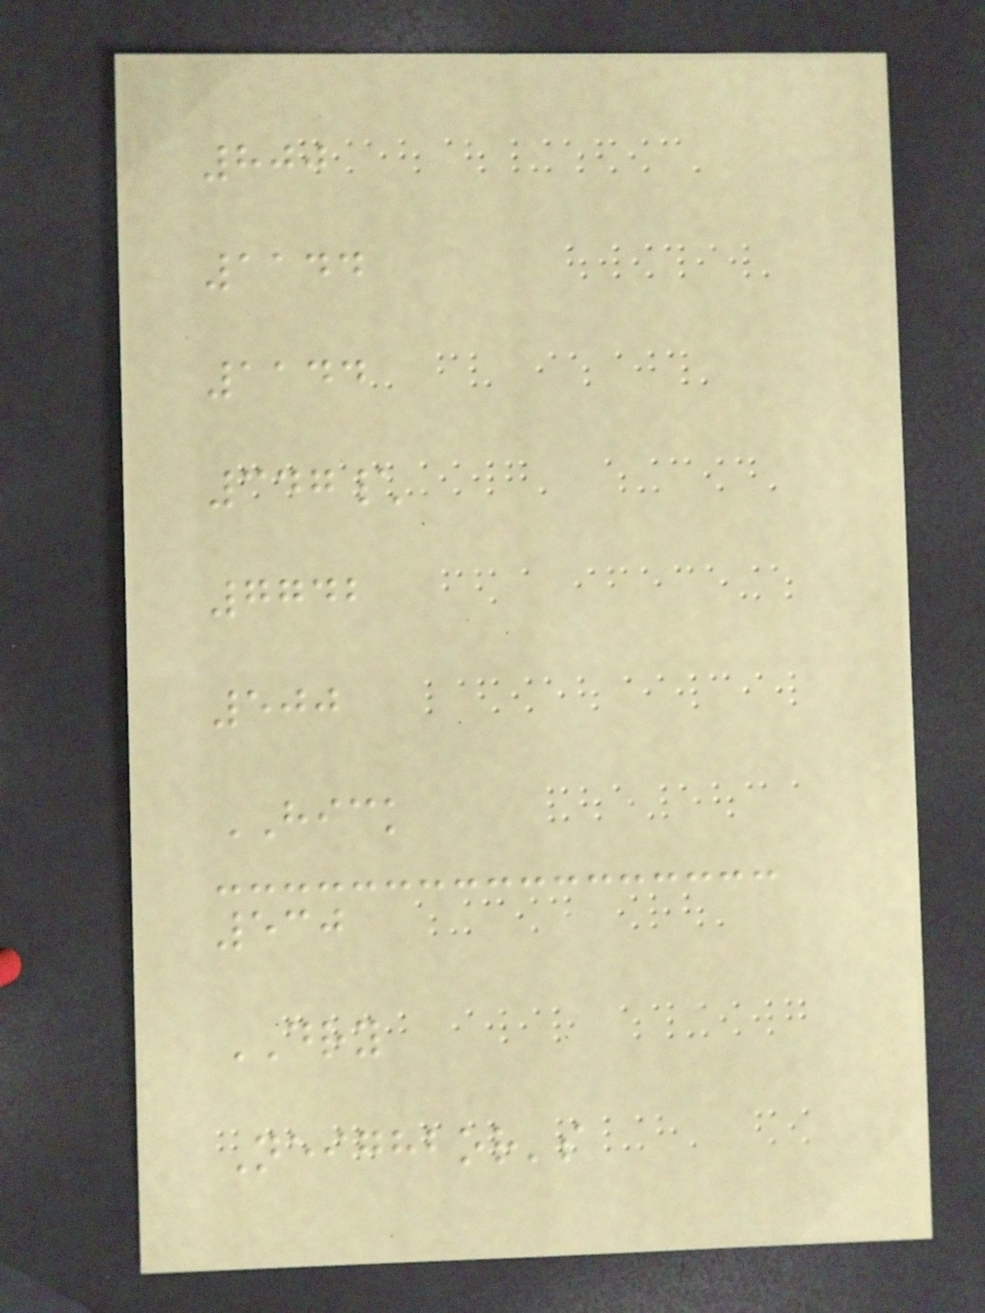800
1144
1144
347\
7742
500
HICK
530
DRY
Neighbor's
